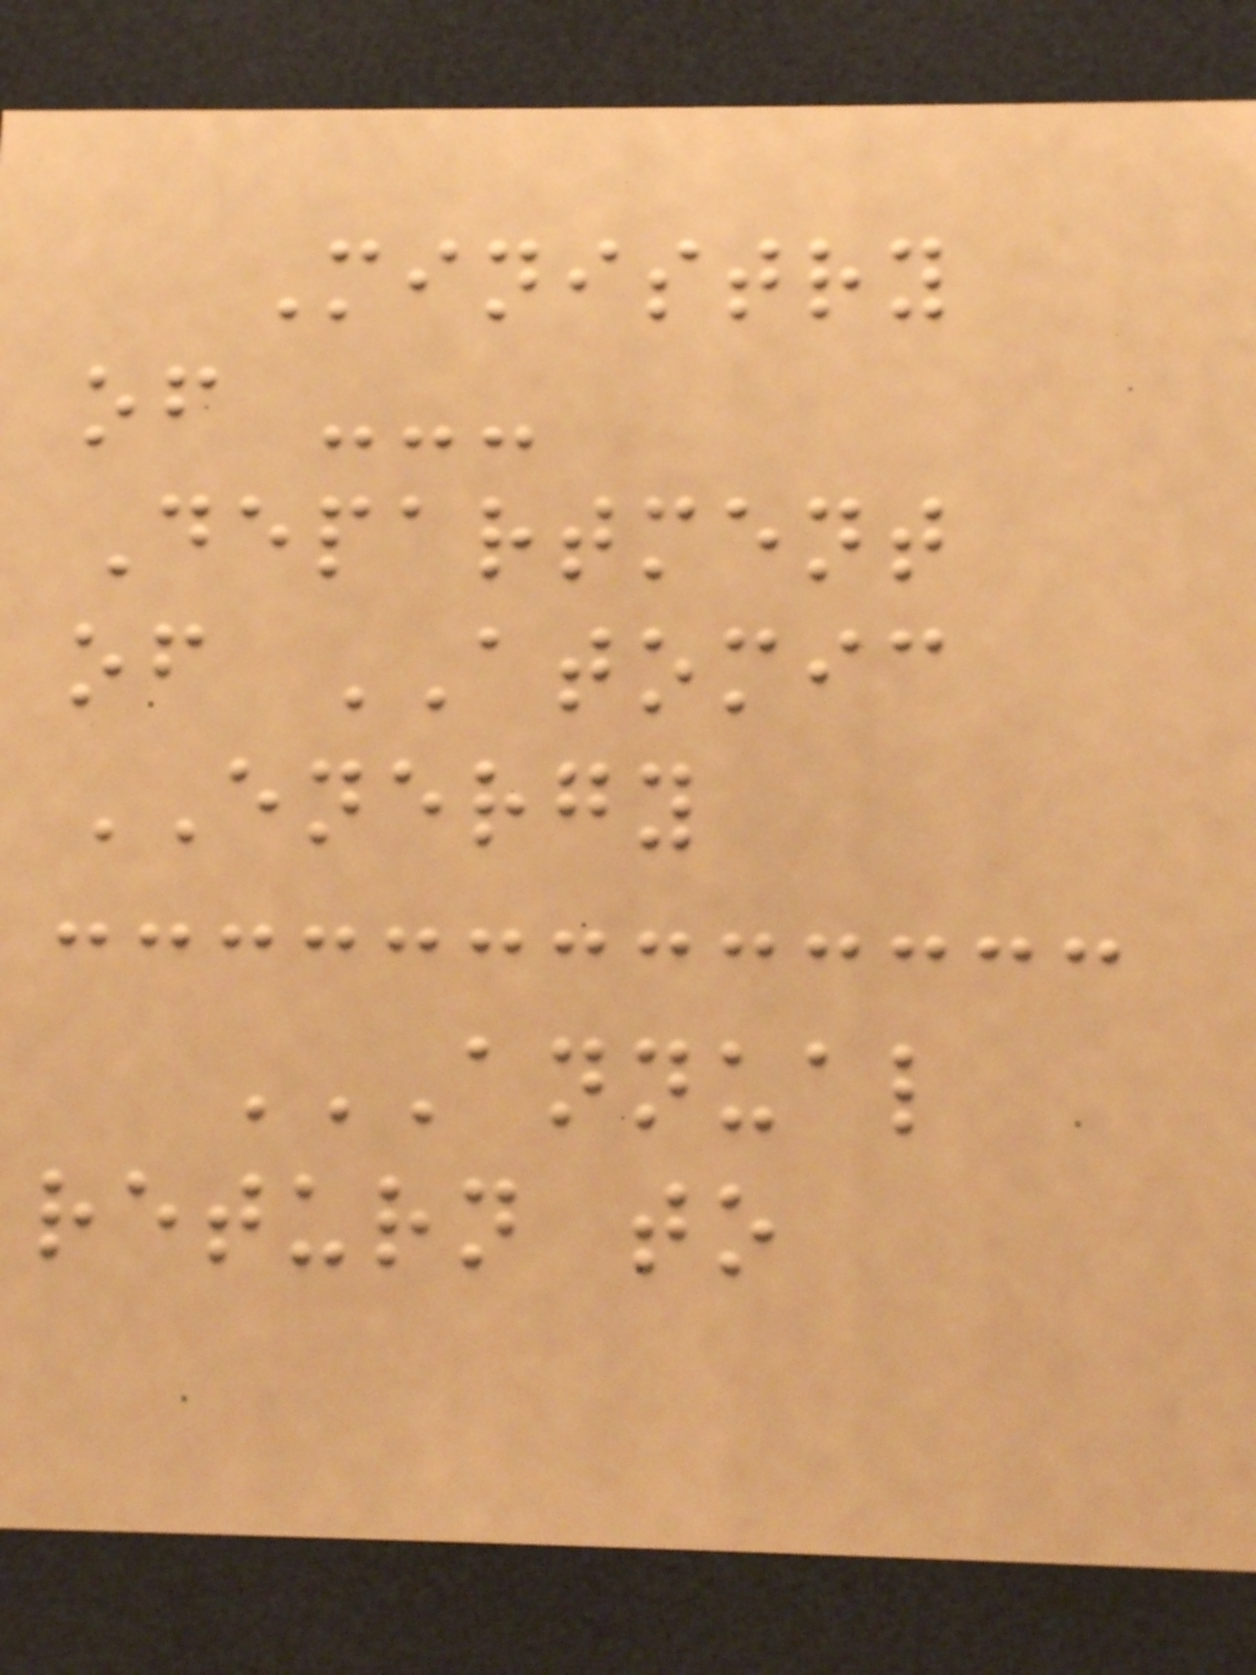Ministry
of ---
Department
of ATOMIC
ENERGY
ANNUAL
RETURN TO
